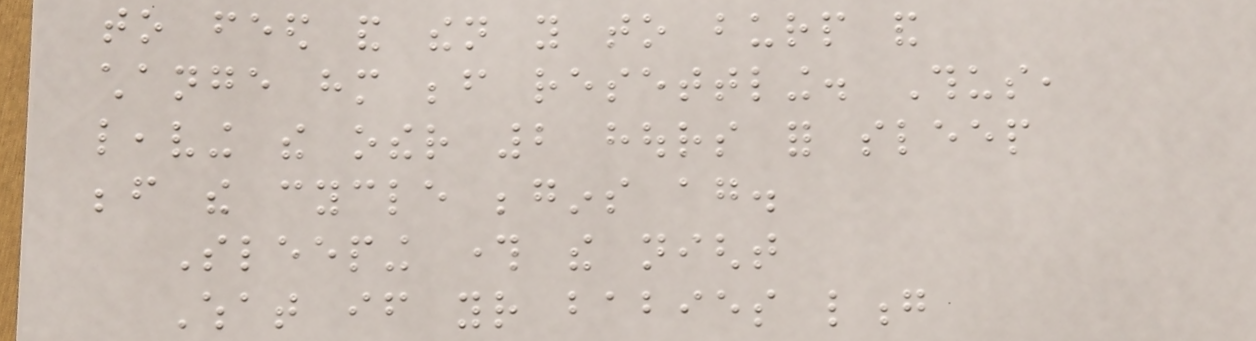to feed and then you to burp and
change him before resettling. Thus,
leaving the other 2 hours for sleep
before the cycle begins again.
Sleeping through the night
What if your babies long
